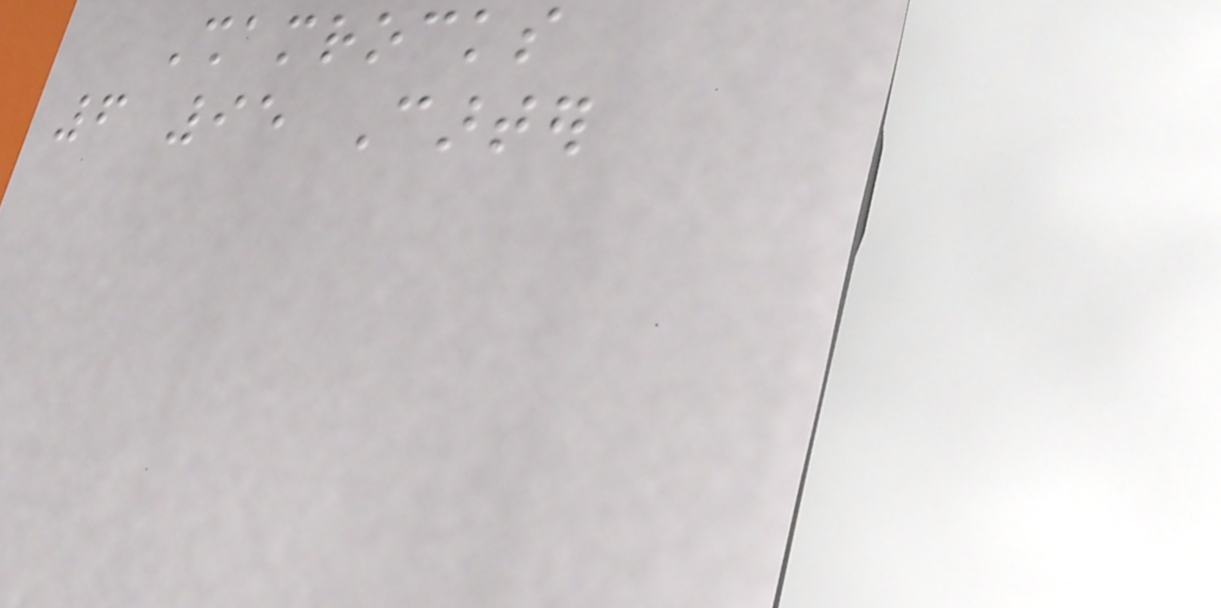Shamrocks
6 95 Carter
